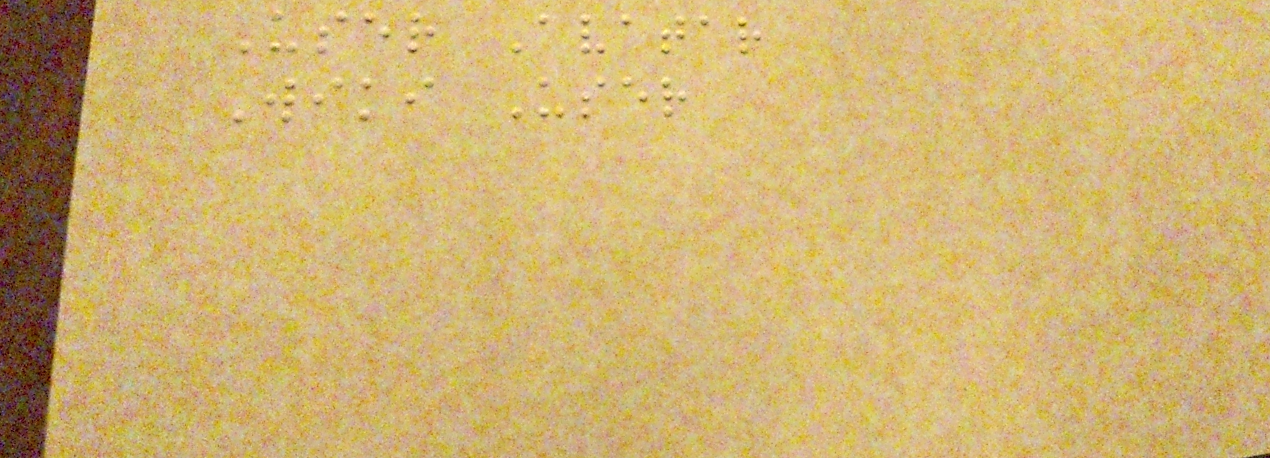User Avatar
Wiki User
